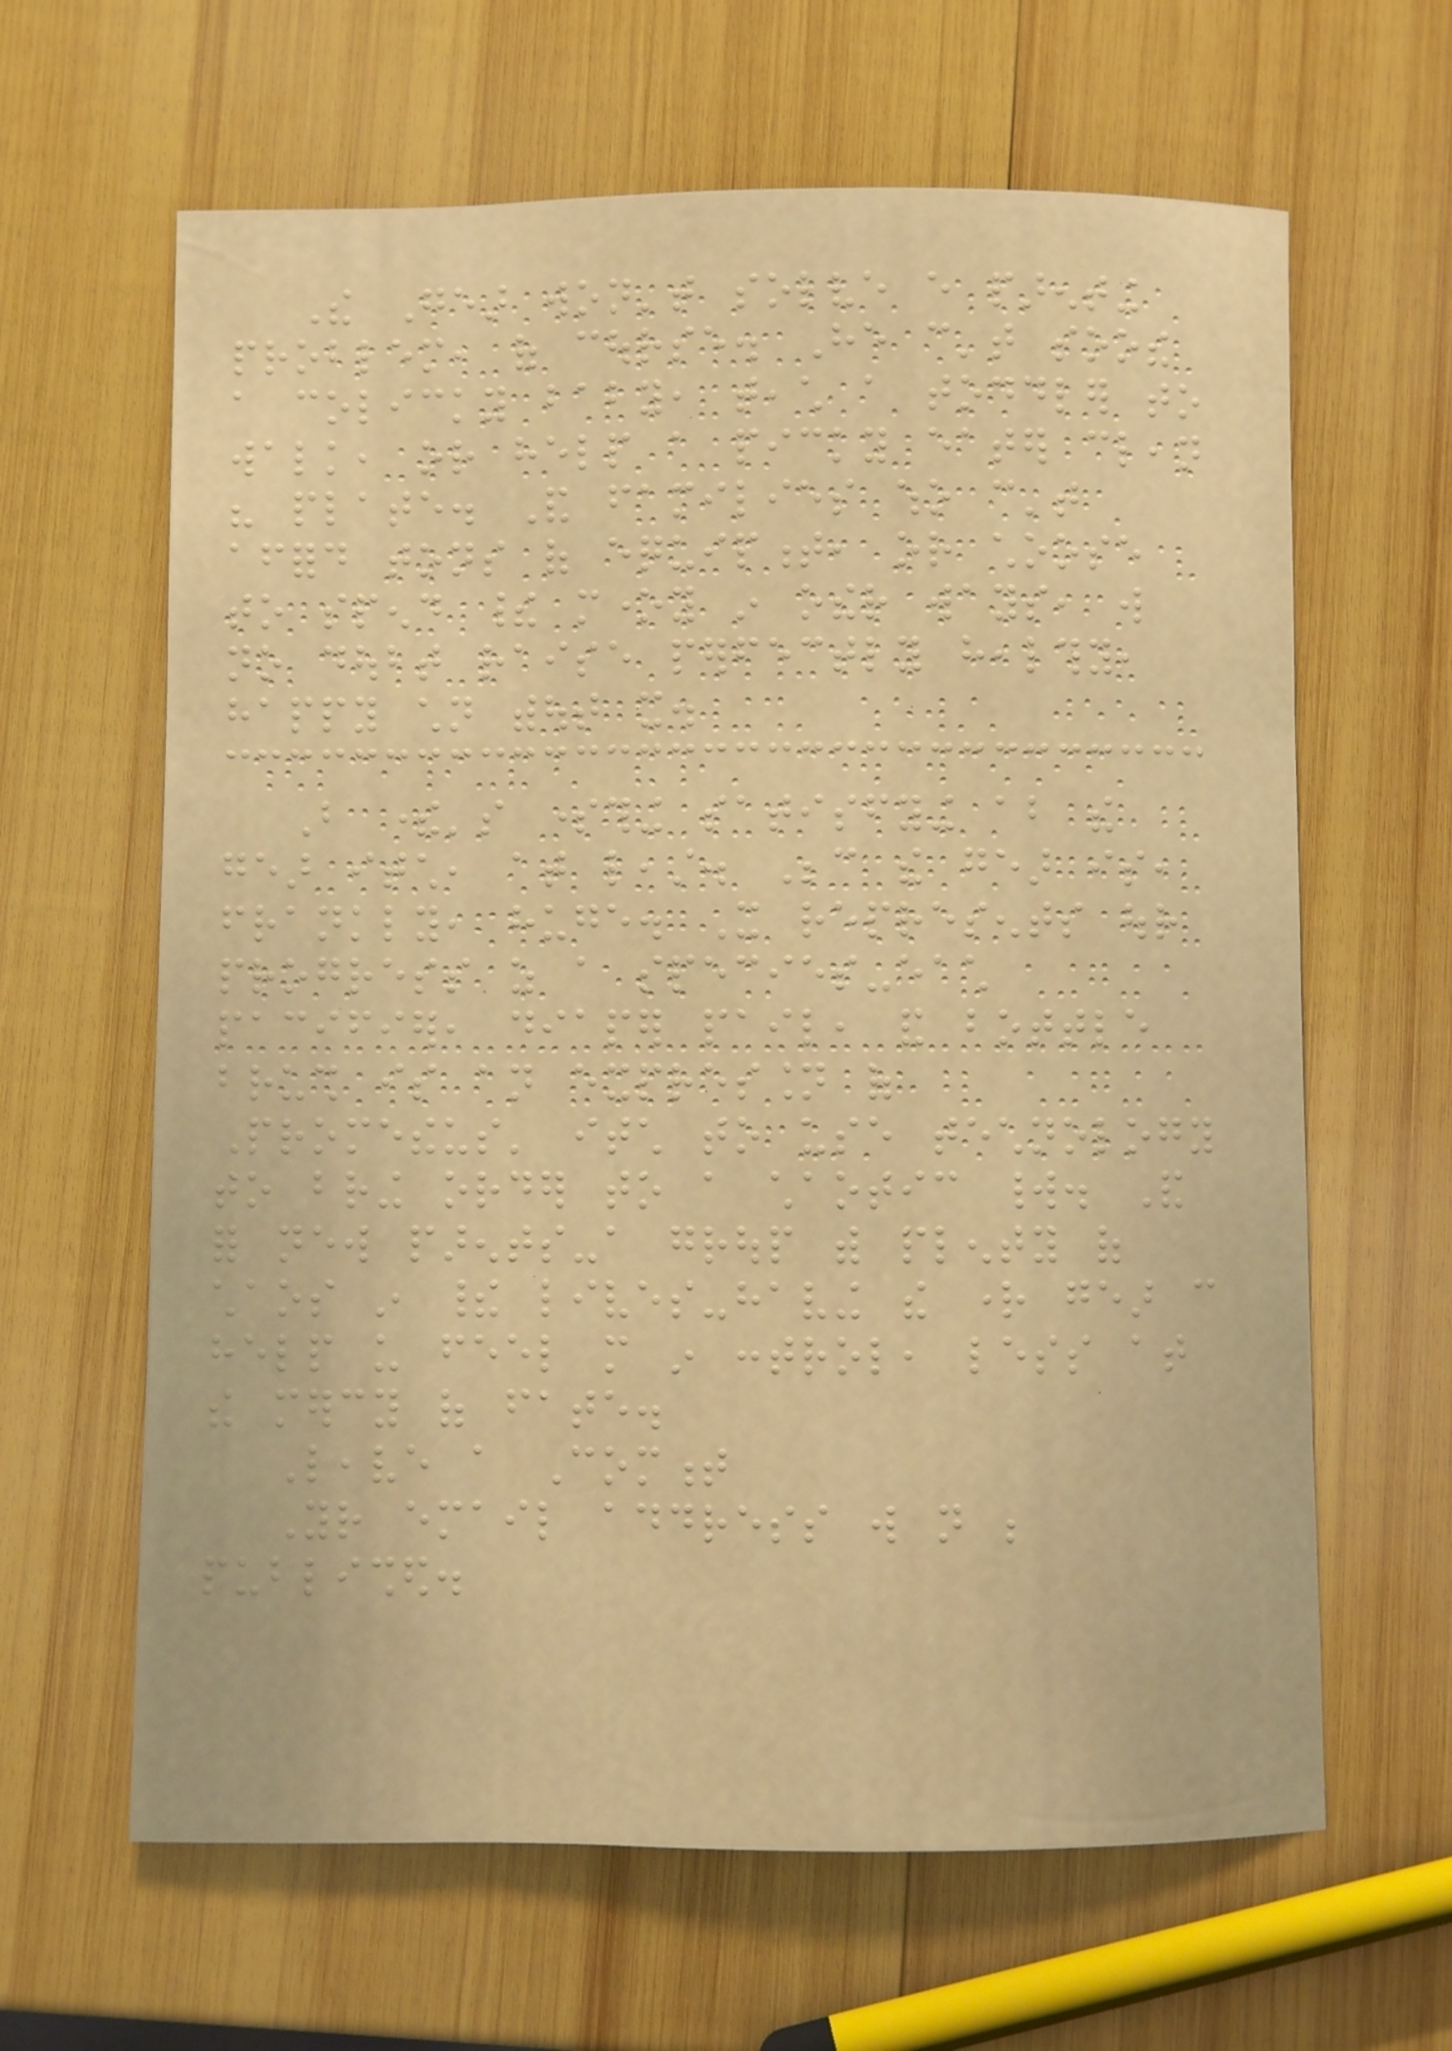The Gear won't solve every parenting
problem, of course. He can't soothe
a colicky baby, teach a toddler to
walk, or help a picky eater clean
his plate. And families who can't
afford tons of equipment, or choose
to spend their money in other ways, will
no doubt raise perfectly healthy,
happy children without it.
But there's something satisfying about the
gear itch, at least. Because the gear is,
frankly, huge. It represents our
progress as a species-each
pacifier, diaper pail, and bottle
brush is an expression of
Prometheus' itch to use technology
to bring order to a chaotic world. And
for new parents-a group with plenty of
chaos in their lives-having the right gear can
help us feel more in control, less at
the mercy of fate.
Leave a Comment
Your email address will not be
published.
